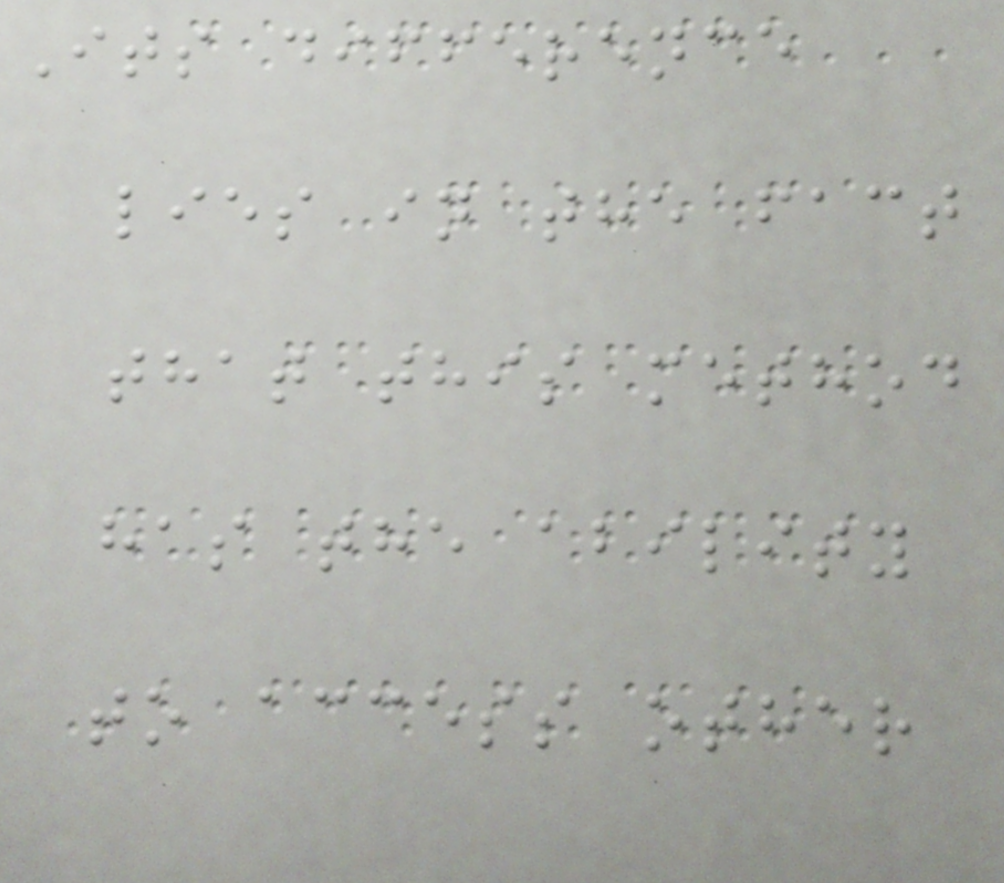Its difference
lies in the fact
that this method
has the ability
to access other
